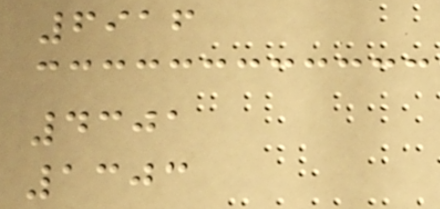6916
4301
1303
